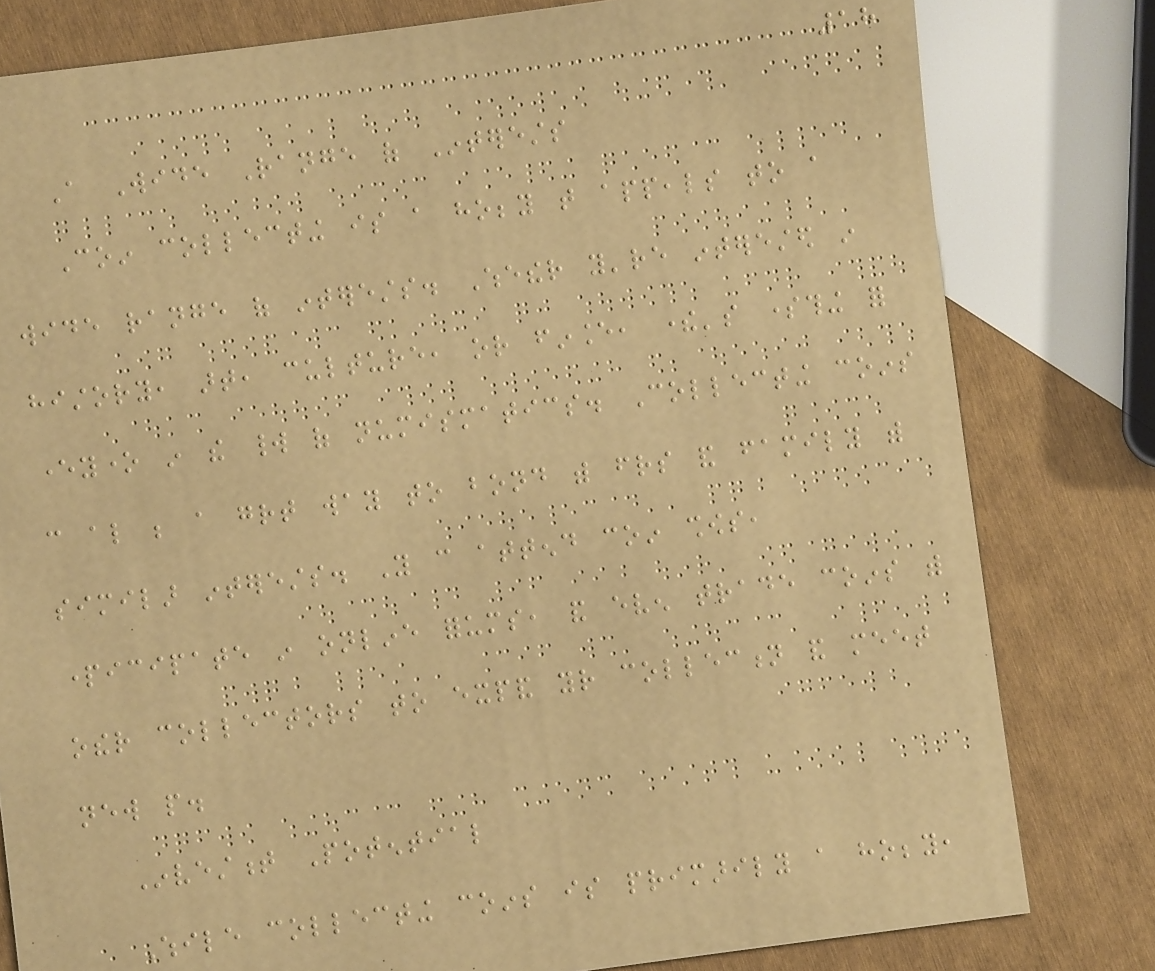18
A Wide Range of Interests
Coin collecting is a hobby that appeals to a
wide range of interests. Whether you're interested in
history, art, culture, or finance, there's something for
everyone in the world of numismatics. Collecting coins
can also be a great way to bond with friends and family with
similar interests. You can attend coin shows,
participate in online forums, and even trade coins with
other collectors to expand your collection and meet
new people.
Investment Potential
While collecting coins is primarily a hobby,
